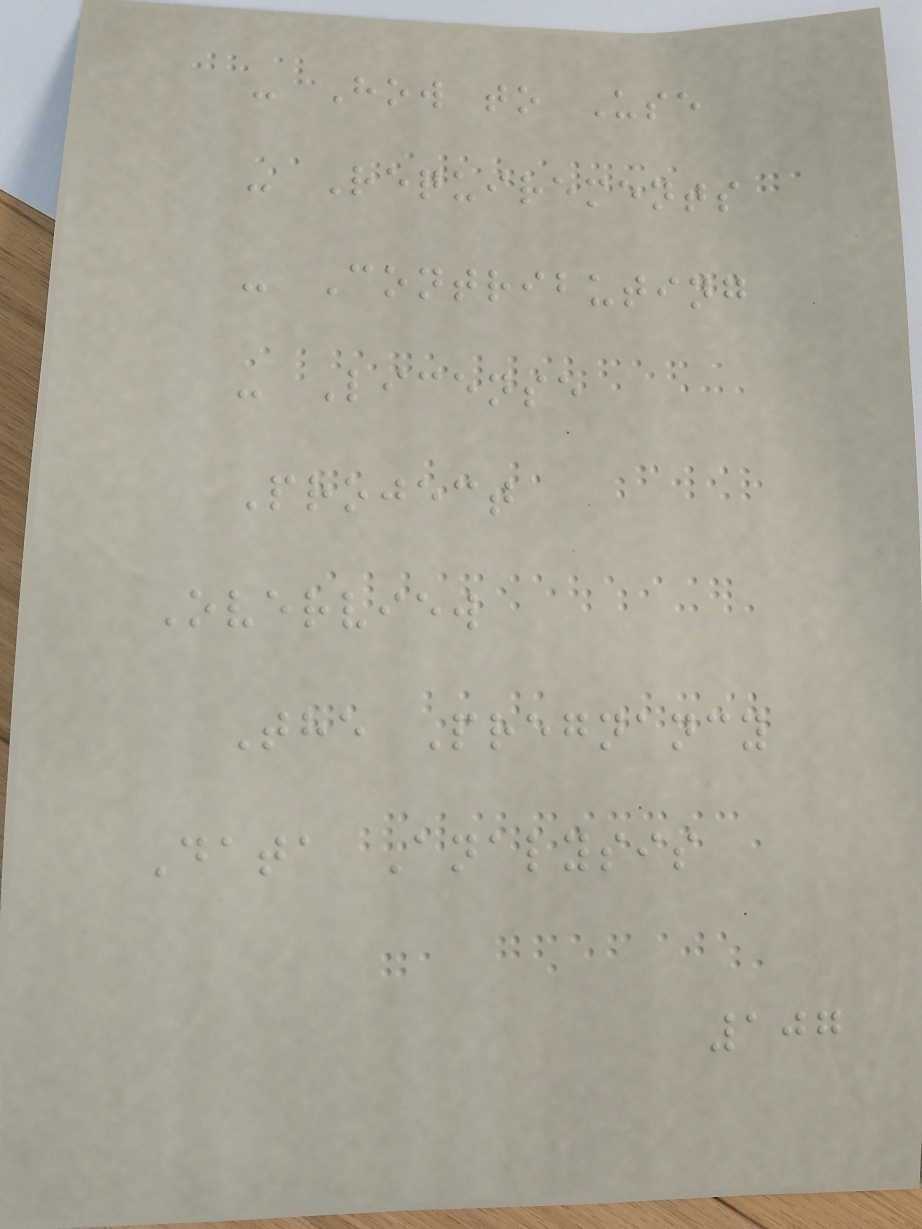- How to Use
- Requirements
- Contributing
- License
Project
Overview
The Pregnancy
Data Analysis
107
